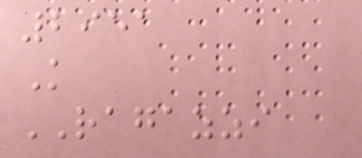2951
K
RAGAZZI
